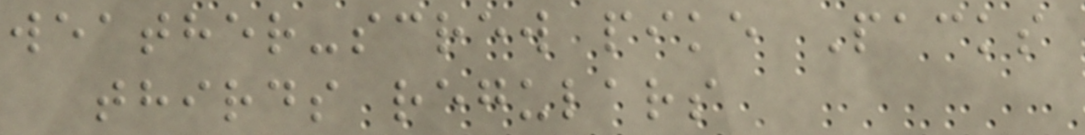weather-screw pike Packs
thirds regulars
